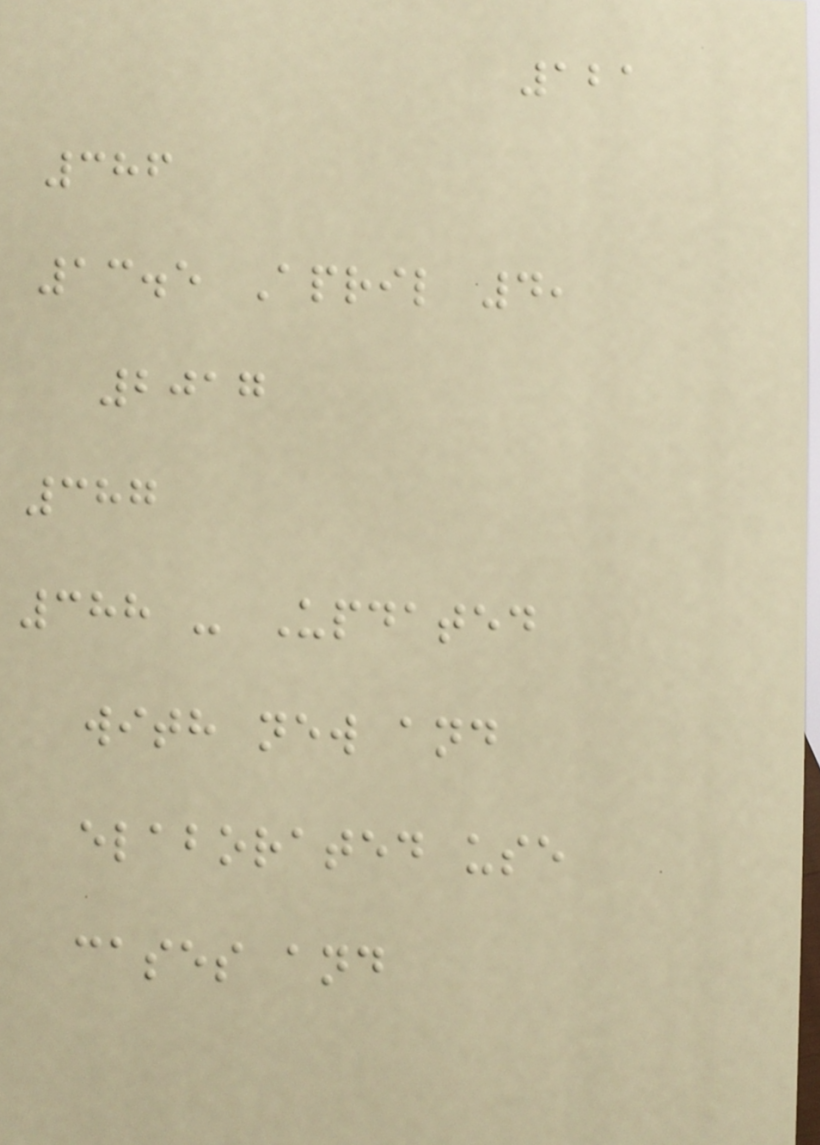121
386
13.5 April 4,
2017
387
388 - Updated
with new and
elaborated use
cases and
